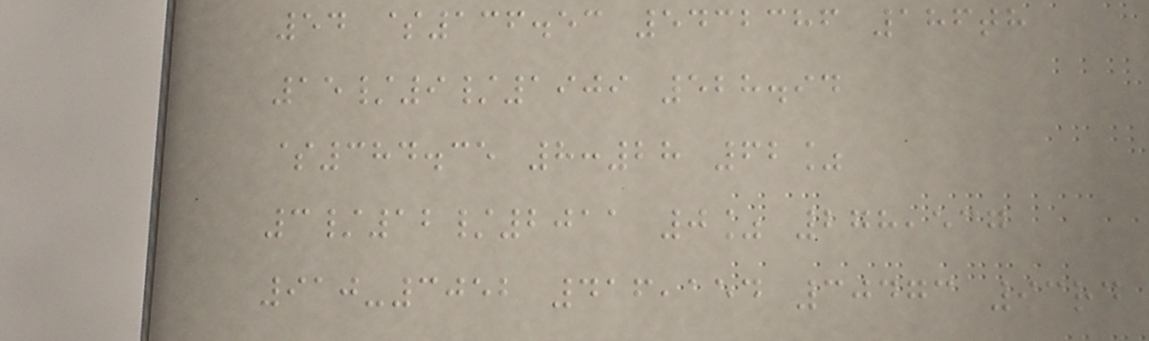54 $136.53 5432386 186th
15/9/1909 528.94
$384.35 8:28 62%
3/12/2011 0% 278,537
910-3052 416,154 30473 93rd
